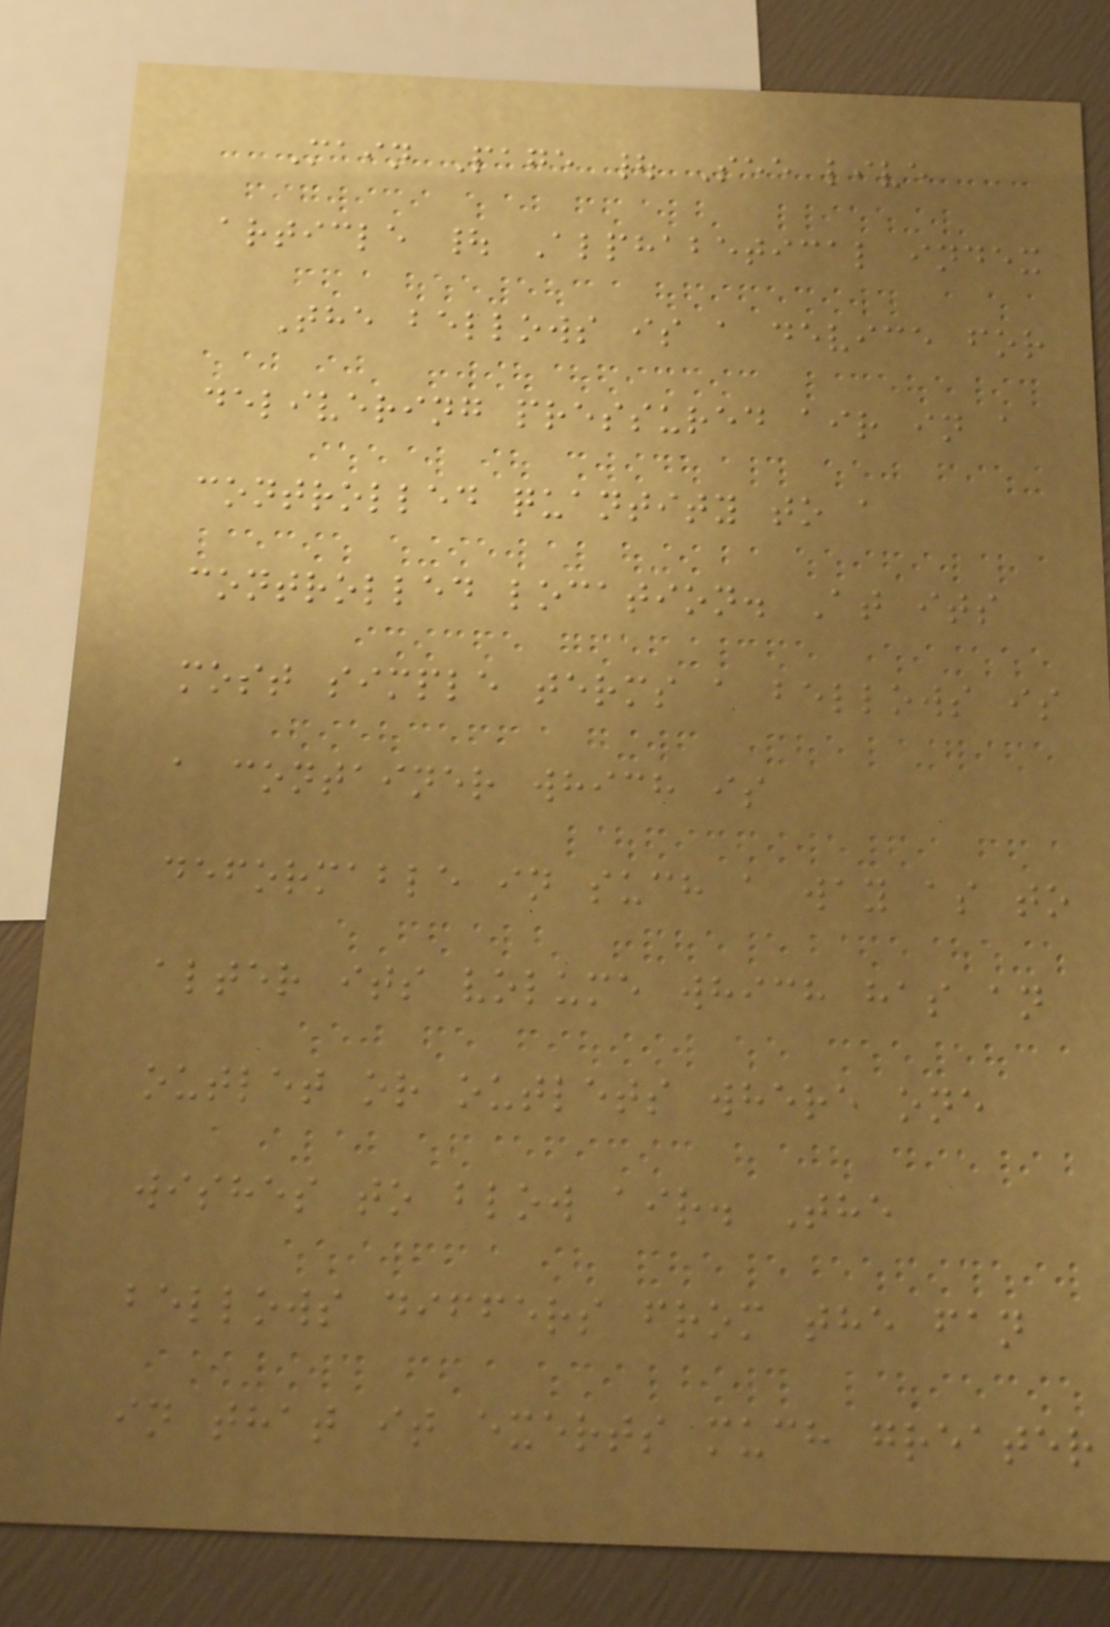Main Page | See live
article | Alphabetical index
The bellows is a device for
delivering pressured air in a
controlled quantity to a
controlled location. At its
most simple terms a bellows is
a container which is
deformable in such a way as to
alter its volume which has an
outlet or outlets where one
wishes to blow air. The
bellows differs from the fan
in that it exerts much greater
